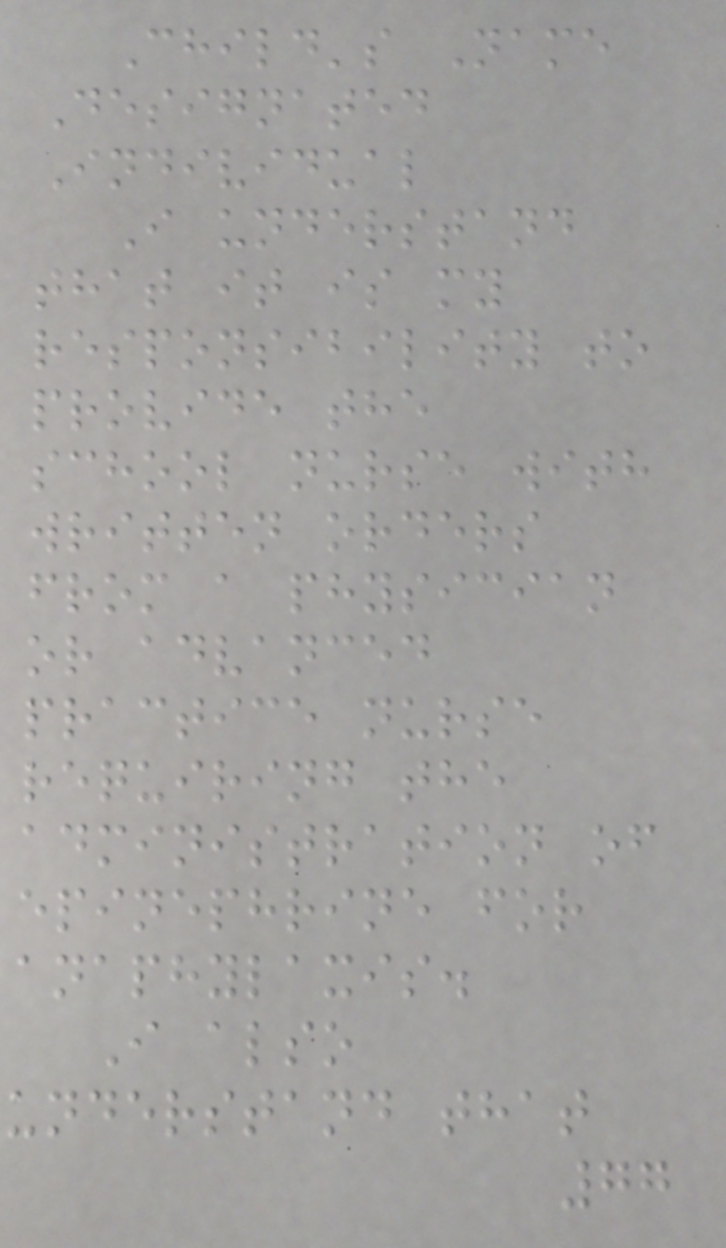Child's Name
Designated
Individual
I understand
that it is my
responsibility to
provide the
school nurse with
written orders
from a physician
or advanced
practice nurse
requiring the
administration of
epinephrine for
anaphylaxis.
I also
understand that
77
